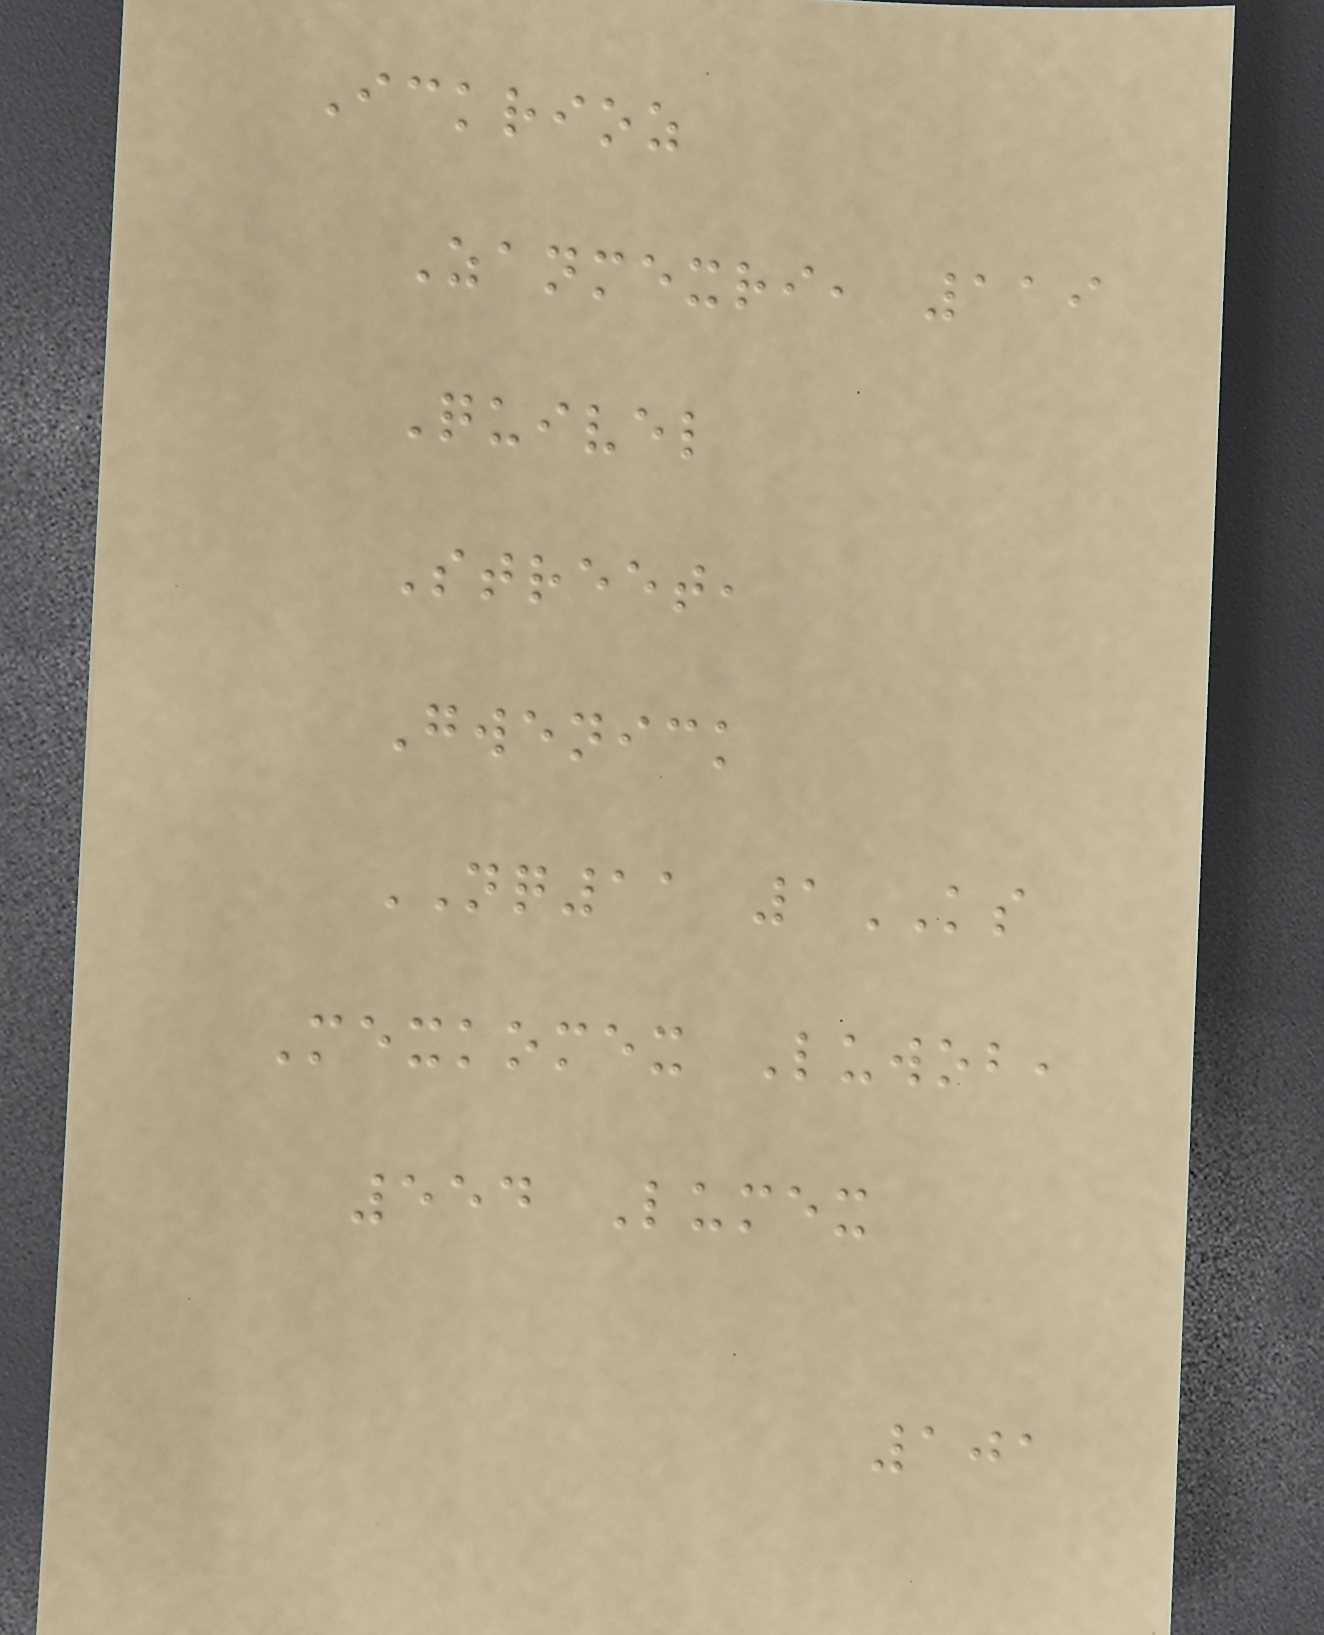Ickrioz
Zanmexri, 119
Quivel
Street,
Gwenick
NQ11 1KS
Mexkomex Luwob,
554 Lumex
101
